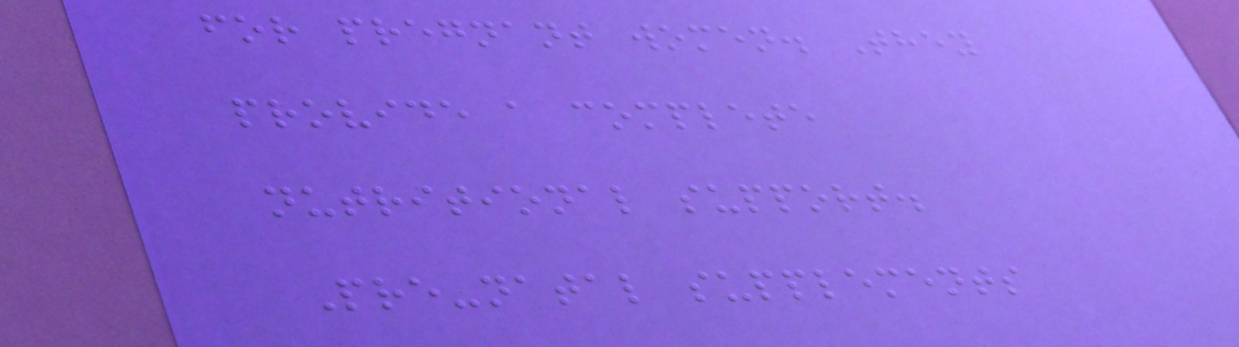for pregnant women. They
provide a complete
nutritional support.
Pre-natal supplements
